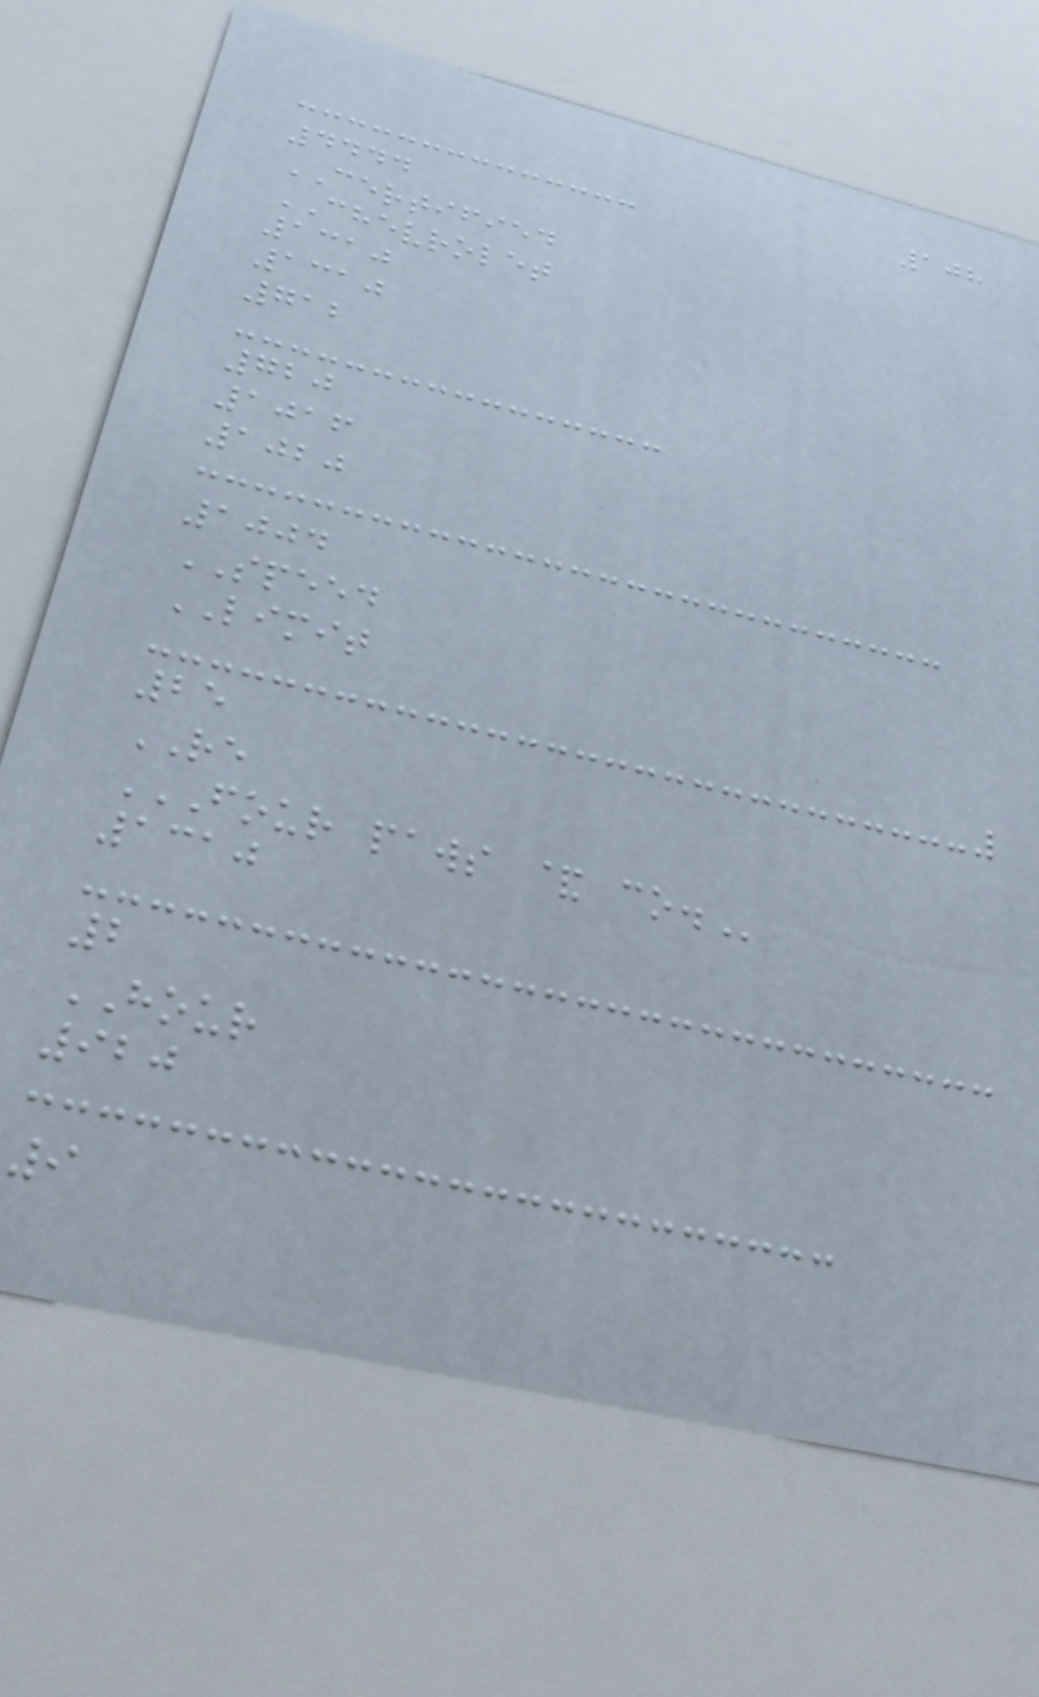108
4444
CERTIFIED
CHEVROLET
1310
1310
712
720
1016
1020
1004
SPEED
LIMIT
25
RE
FOUR PAWS & CO.
1310
2
HOUR
920
9
